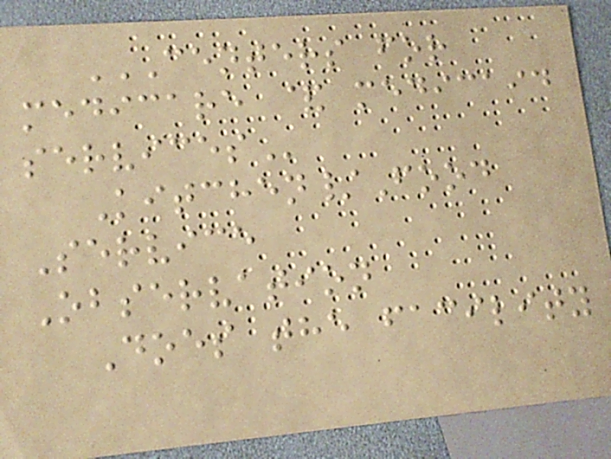CENTERS FOR
MEDICARE & MEDICAID
SERVICES
Kitchen/Food
Service
Observation
Does the facility
